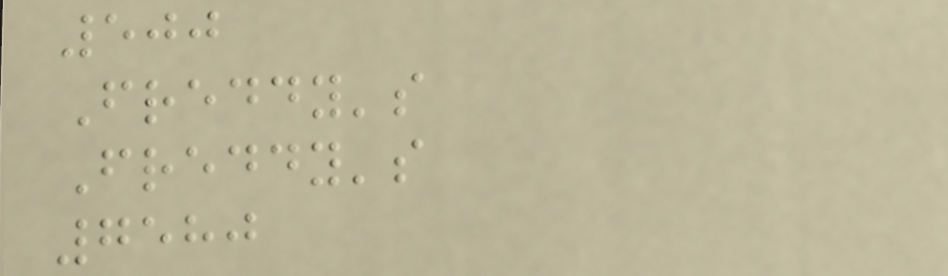500
Freddy's
Freddy's
7580
